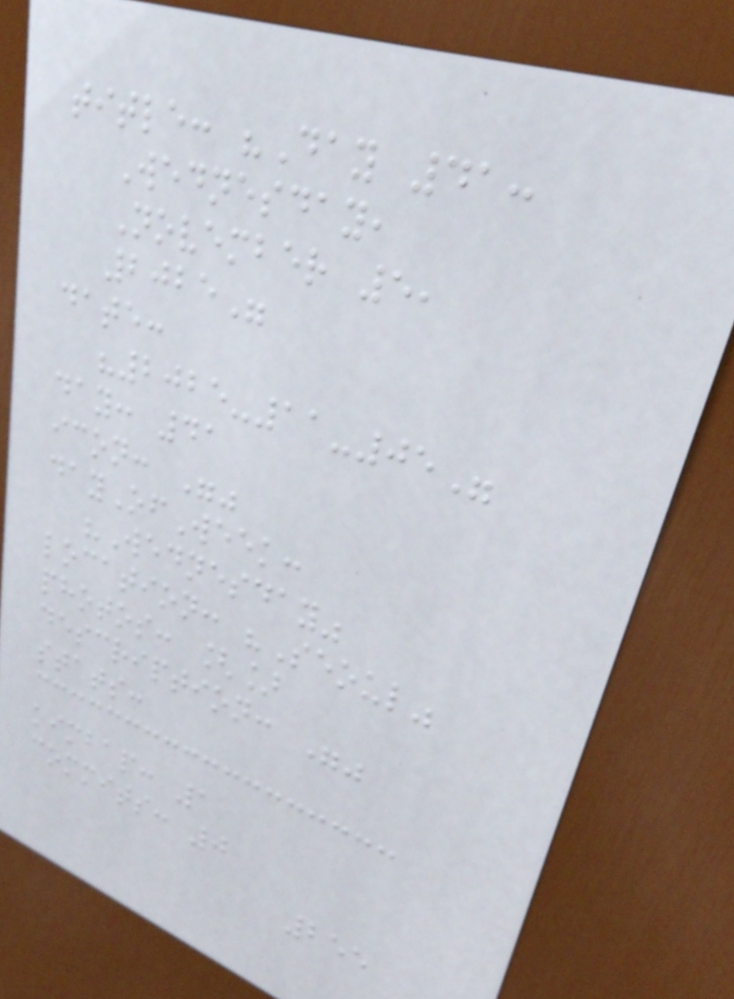title: "Day 41:
Wednesday,
November 5,
2025"
date:
"2025-11-05"
day: 41
icon: ""
dayOfWeek:
"Wednesday"
location: "Seoul"
photos: []
description: ""
stats:
kimbap: 1
commits: 0
255
